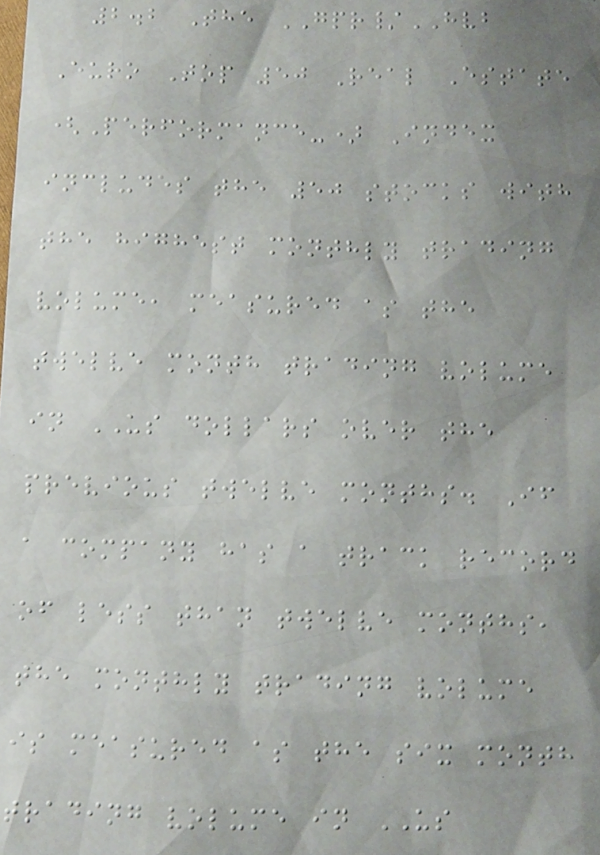2.2 The GPR/HVB
Euro Top 50 Real Estate
(Performance-) Index
includes the 50 stocks with
the highest monthly trading
volume, measured as the
twelve month trading volume
in US dollars over the
previous twelve months. If
a company has a track record
of less than twelve months,
the monthly trading volume
is measured as the six month
trading volume in US
